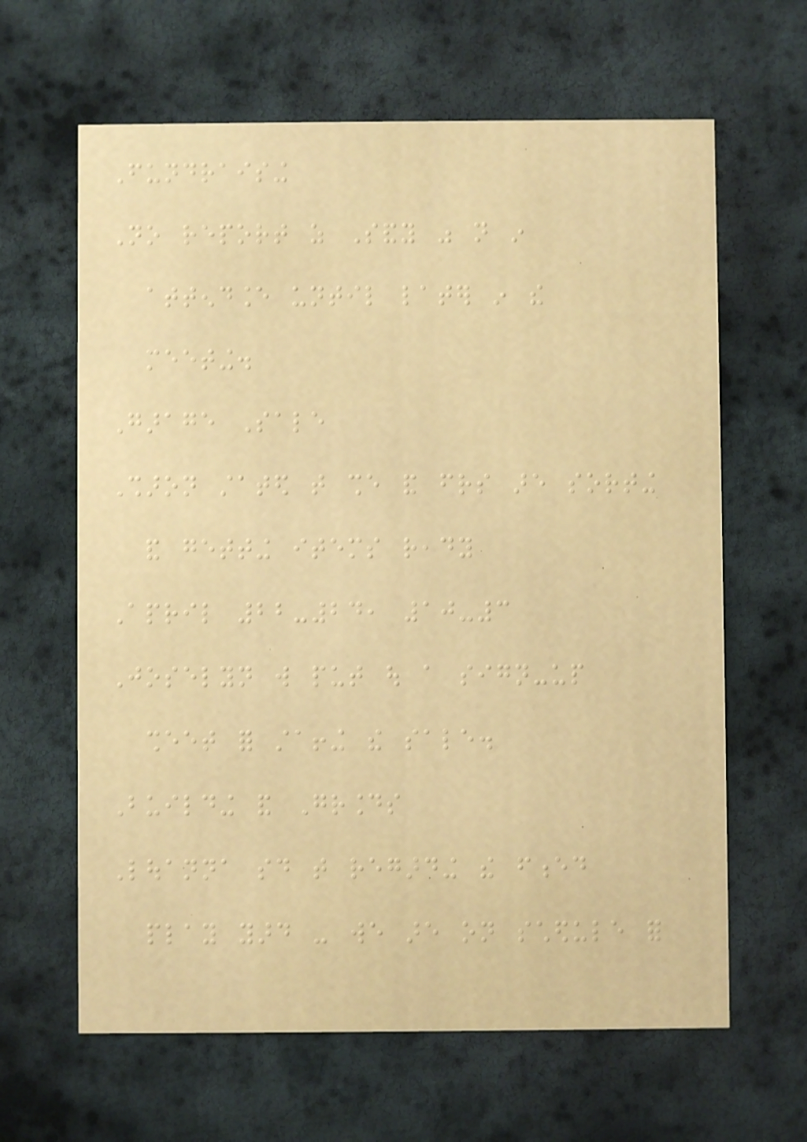Fundraising
No report as Sandy was not in
attendance until later in the
meeting.
Garage Sale
Sharon stated that she and friends are sorting
and getting items ready
April 22-24, 10-3
Joselyn will put out a sign-up
sheet for staffing the sale.
Building and Grounds
Louanna said that regarding the fenced
play yard - we are on schedule for
